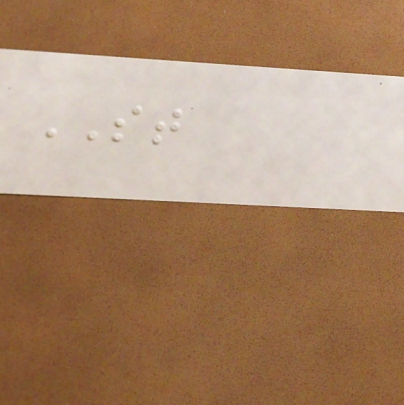ST
